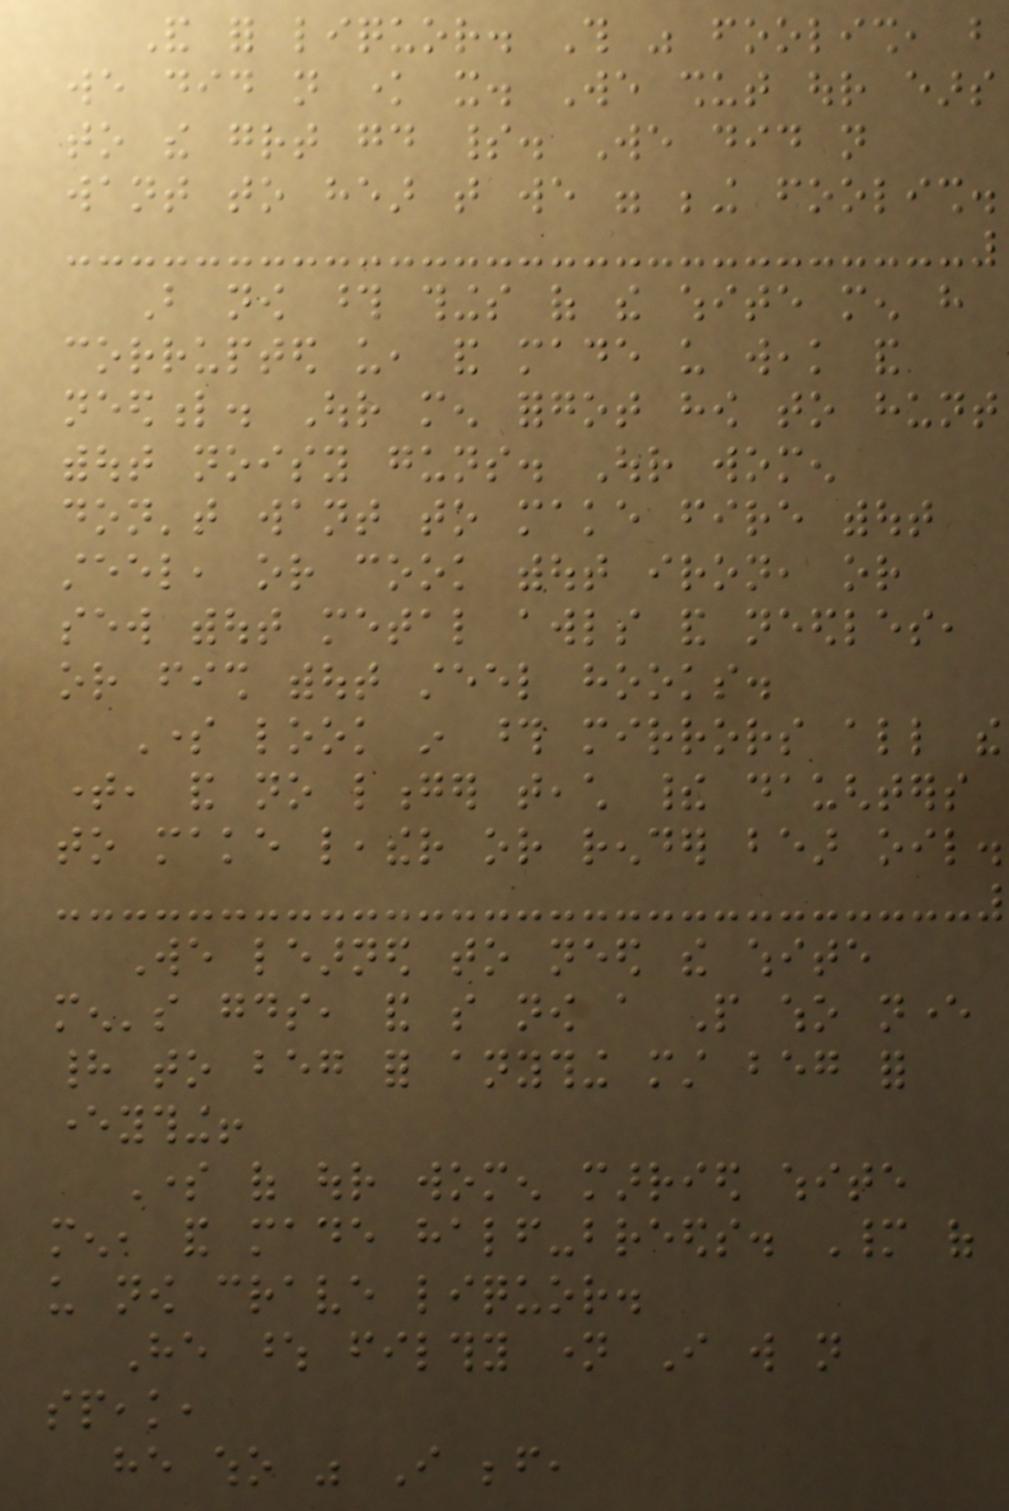And for liquor. This was foolish, but
we did not know it. We shut our ears
to the great good spirit. We did not
want to hear that we were being foolish.
But now those things of the white men have
corrupted us, and made us weak and
needful. Our men forgot how to hunt
without noisy guns. Our women
don't want to make fire without
steel, or cook without iron, or
sew without metal awls and needles,
or fish without steel hooks.
Some look in those mirrors all the
time, and no longer teach their daughters
to make leather or render bear oil.
We learned to need the white
men's goods, and so now a People who never
had to beg for anything must beg for
everything!
Some of our women married white
men, and made half-breeds. Many of
us now crave liquor.
He whose filthy name I will not
speak,
he who was I before,
